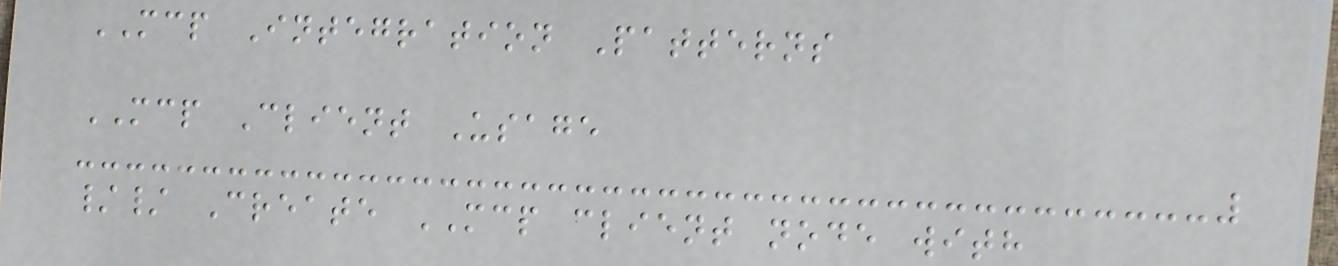MCP Integration Patterns
MCP Client Usage
// Create MCP client node with
